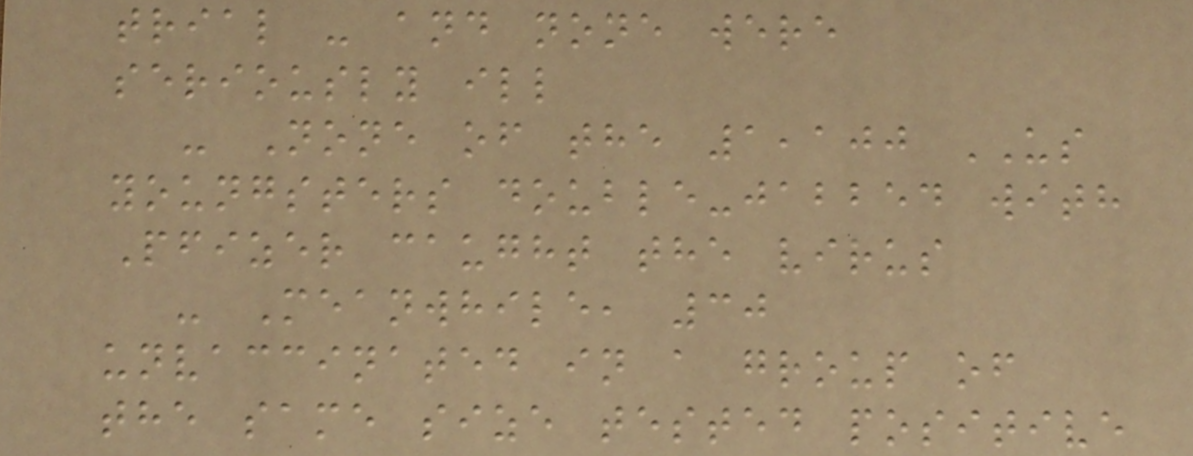trial - and none were
seriously ill
- None of the 1,100 US
youngsters double-jabbed with
Pfizer caught the virus
- Meanwhile, 30
unvaccinated in a group of
the same size tested positive
